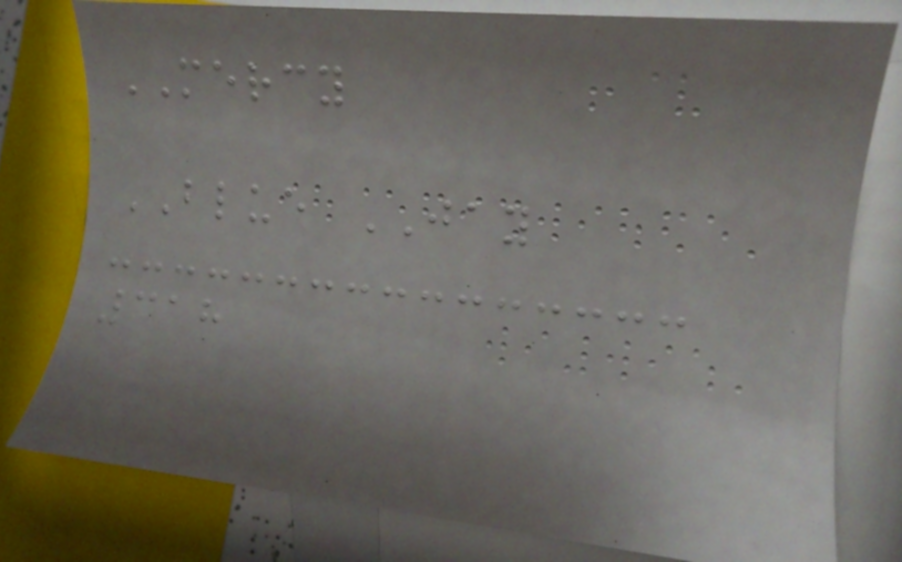MERCY
BLUE JAY
318
